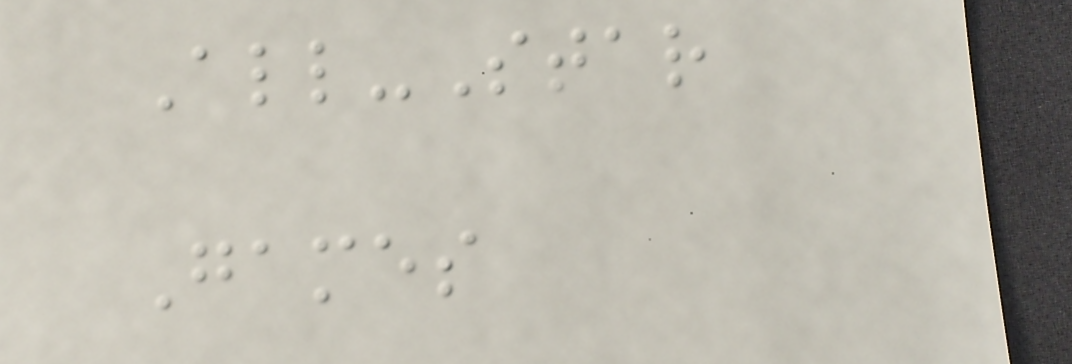All-Star
Games
